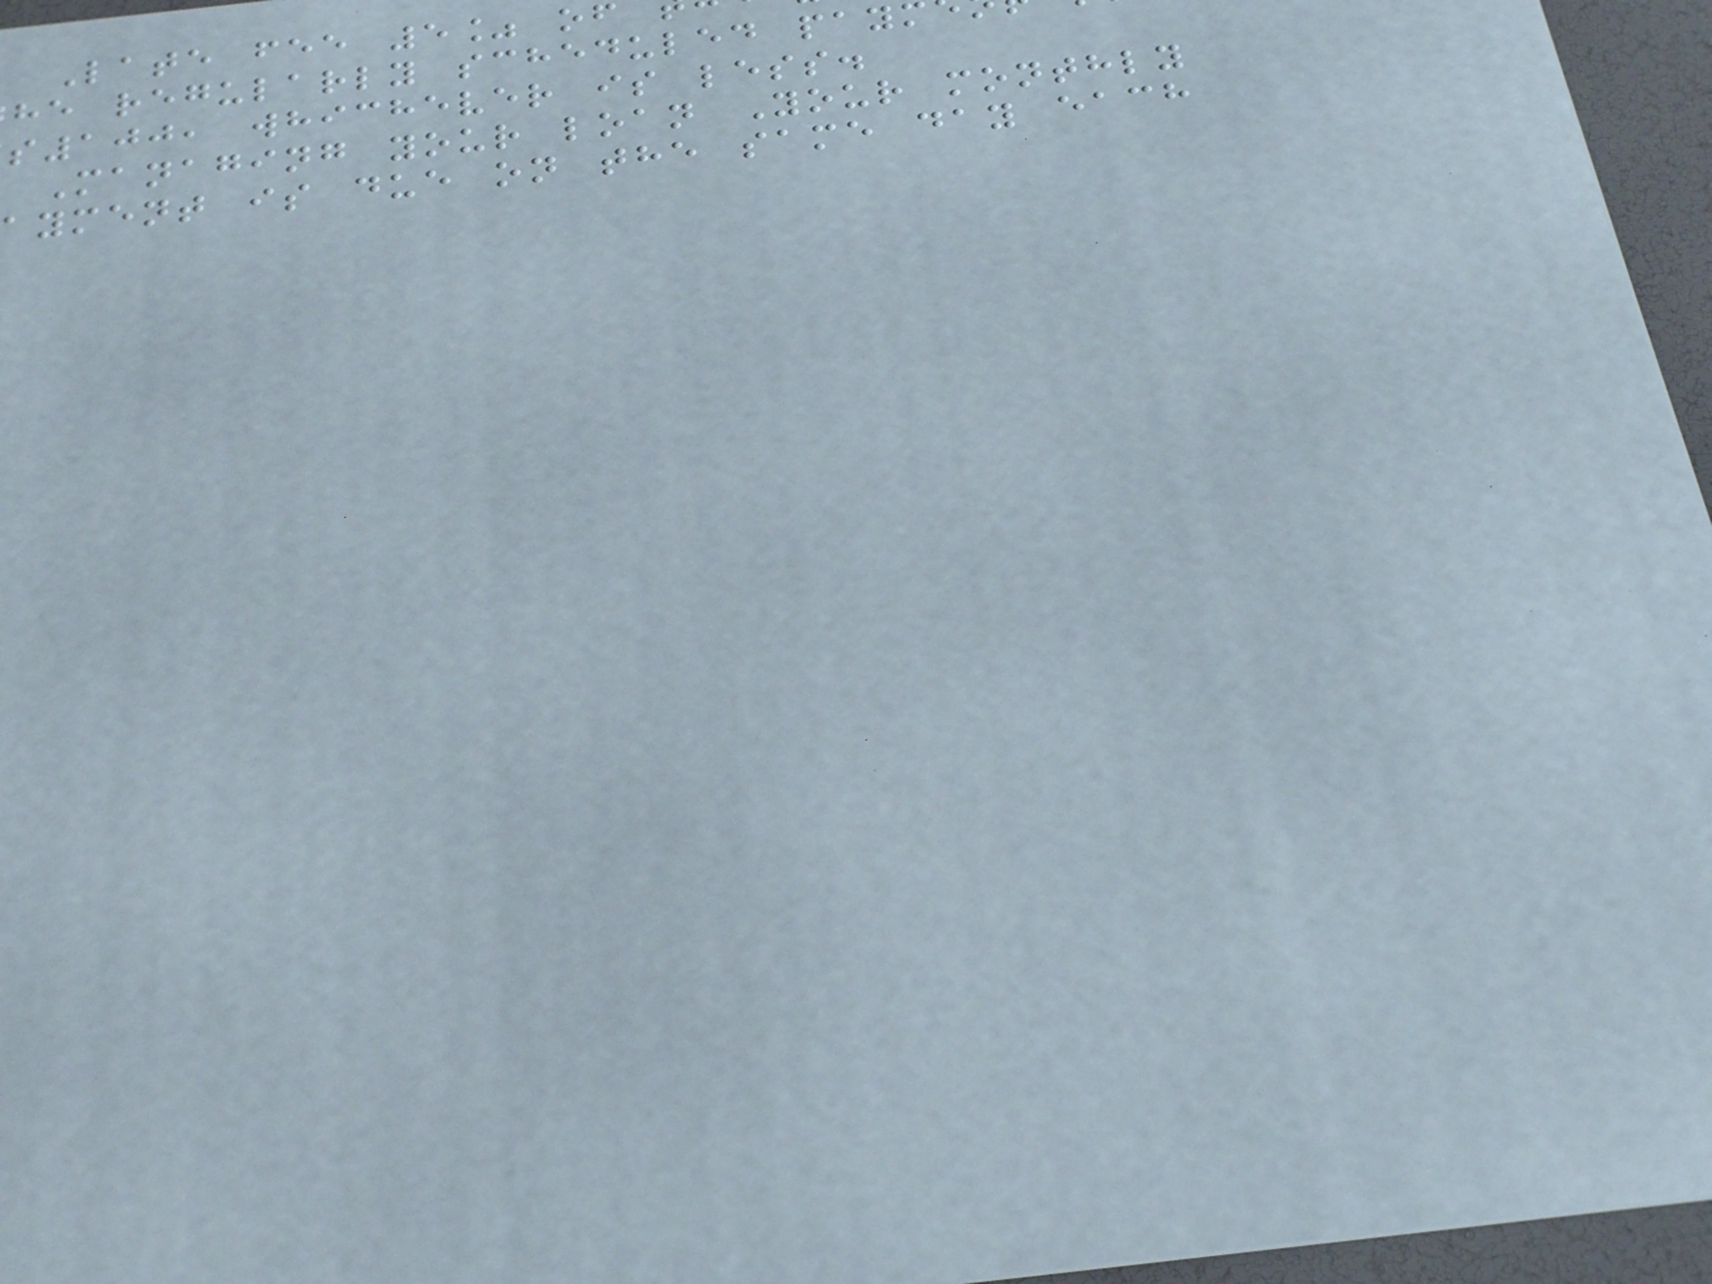Late fee 5% of
he regularly scheduled pay
100, whichever is less.
Managing your loan Your monthly
ayment is due on the same day each
